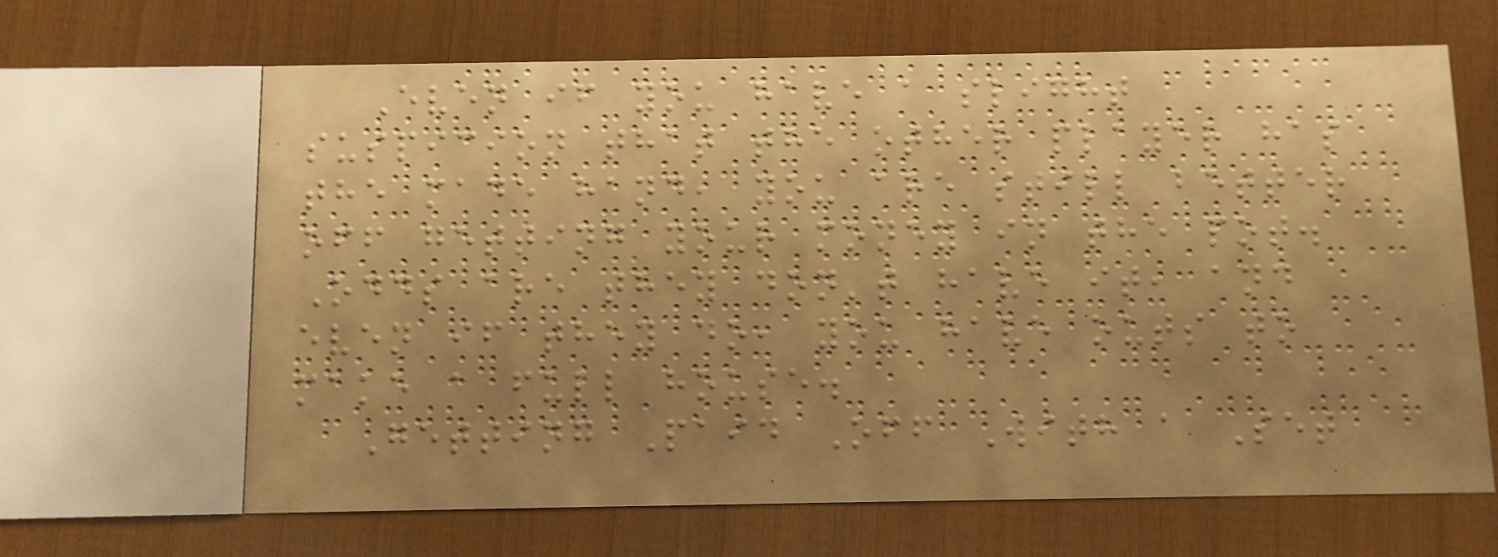Even if you have a slight
suspicion that the other player has
the made hand, you are still better
off getting your money in the pot.
Odds are they don't have it, and
even if they do, you have outs to
make a full house.
Getting Paid Off With a Set
